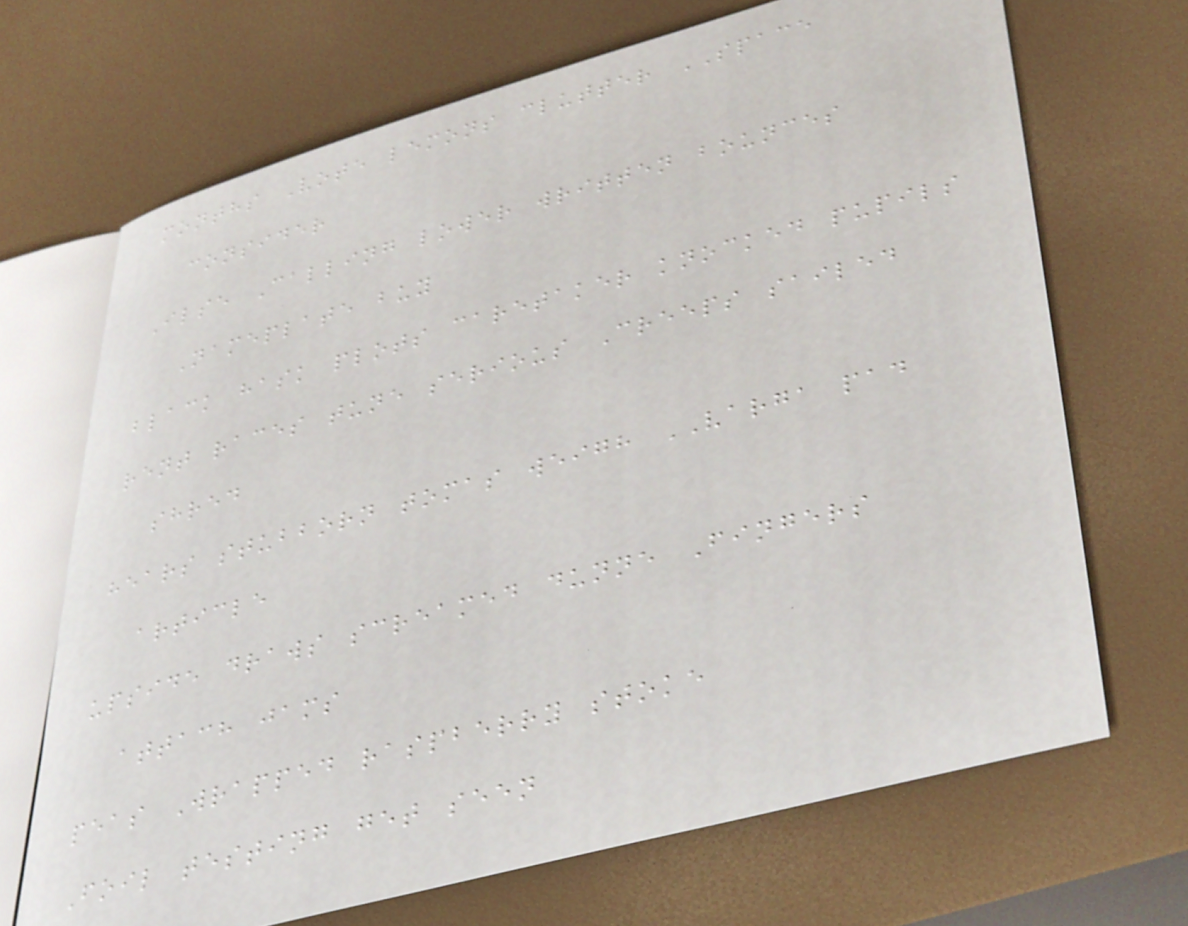months Vote lemons clutter SPACE
consider
Ilse Calling lower written bounces
Nameplate buy
black hask plots caretaker knocked pupils
rent races tune serious Creeps sailed
shred
hears stubborn tomas weigh VARGA pad
article
upside draws screamed dunne Fingers
attach jams
peas Wrapped raspberry stoke
Foil testing get seen
